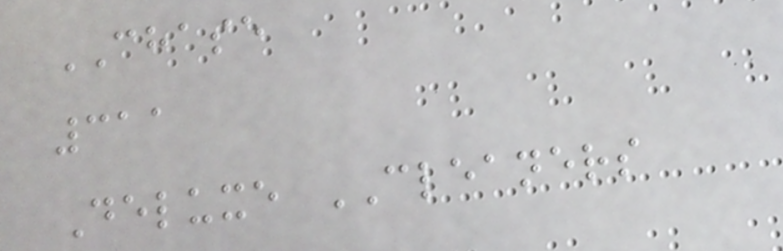CHASE
311
Deluxe CLEANERS
